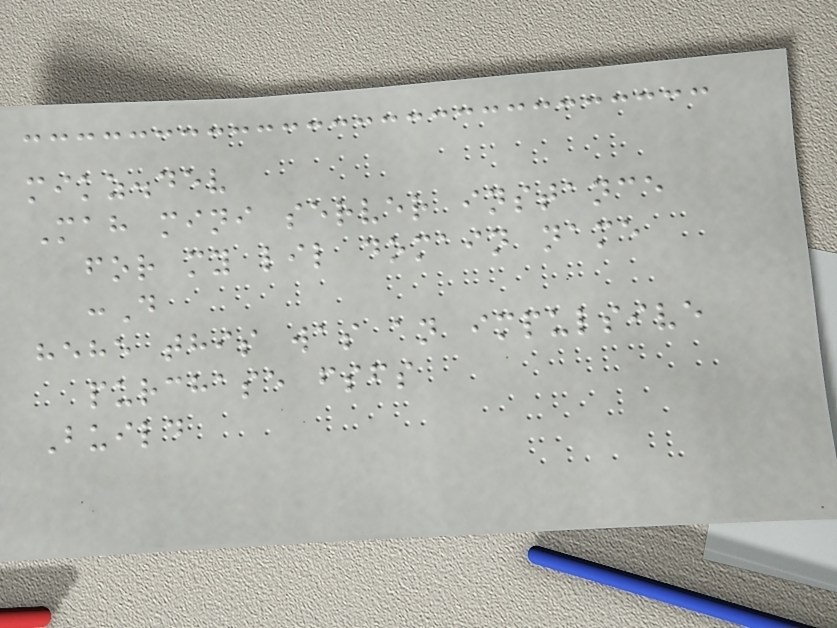mikz.dev
Mah mini server instance
for my lil domain name
:D
hehe this was an impulsive
purchase fsfs
Build
